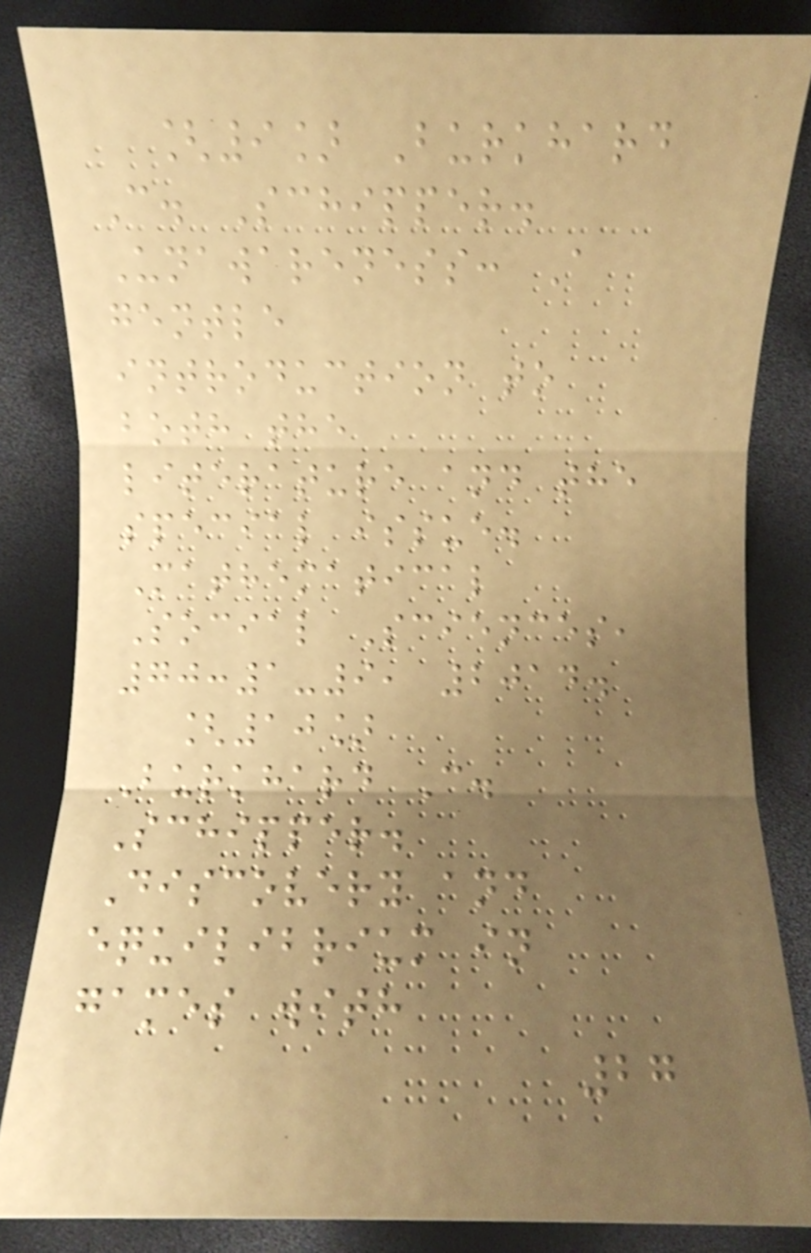[9] Burkhard
C. Schipper.
Unawareness: A
gentle
introduction to
both the
literature and the
special issue.
Mathematical
Social Sciences,
70:1-9, 2014.
[10]
Burkhard C.
Schipper.
Discovery and
equilibrium in
games with
27
